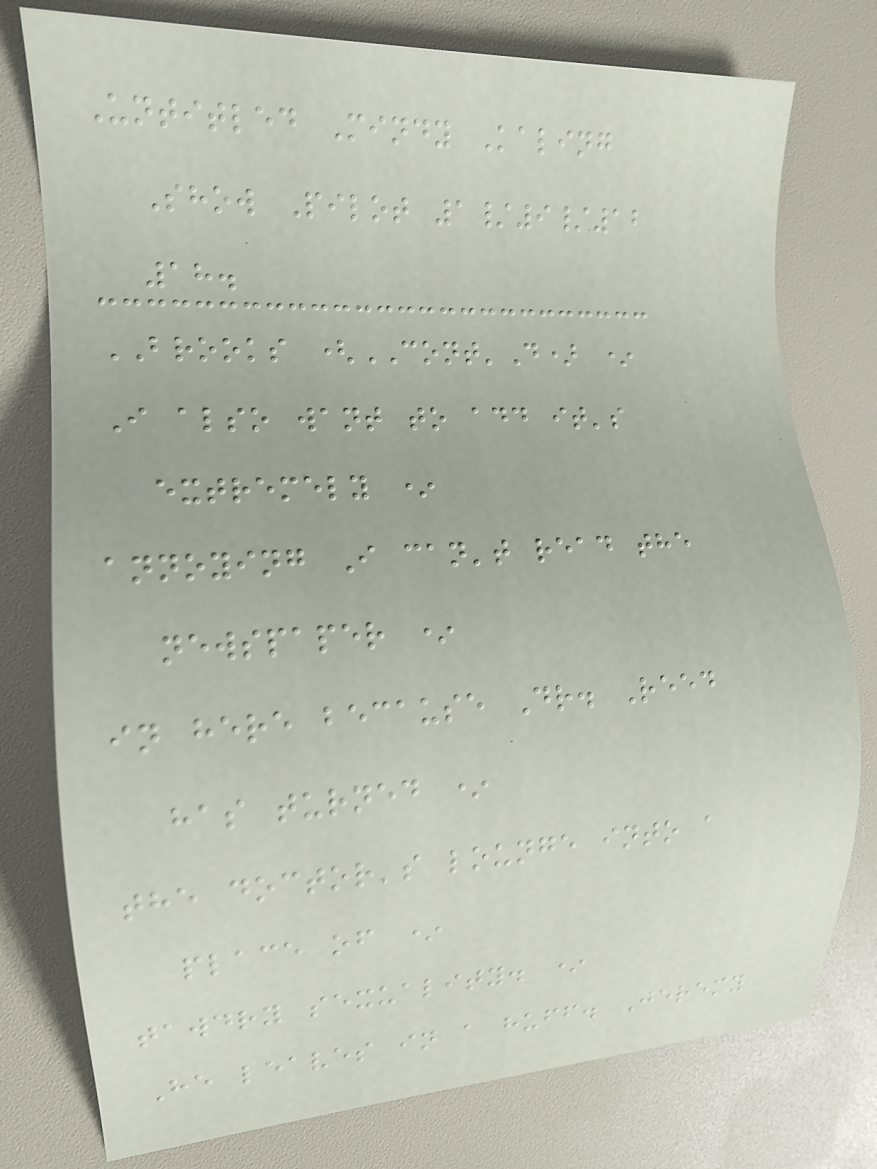Untitled Mindy Kaling
Show Pilot 1/9/12
18.
BROOKS (CONT'D) *
I also want to add it's
extremely *
annoying I can't read the
newspaper *
in here because Dr. Reed
has turned *
the doctor's lounge into a
place of *
tawdry sexuality. *
He leaves in a huff. Jeremy
